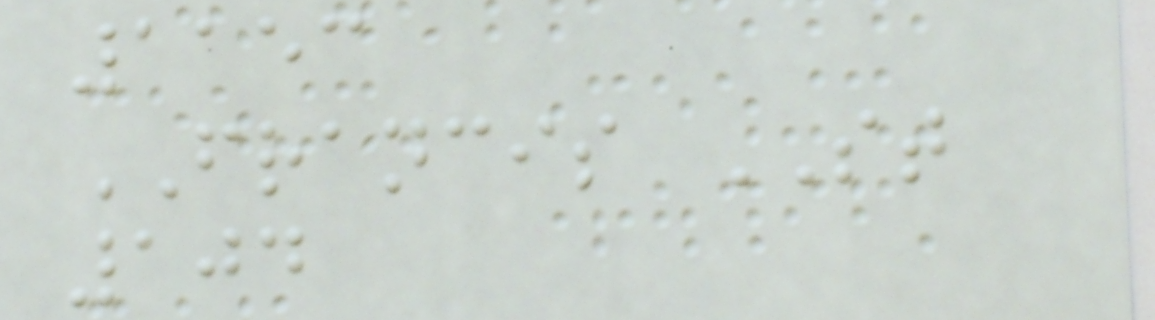1153
FRANCIS ST
104
